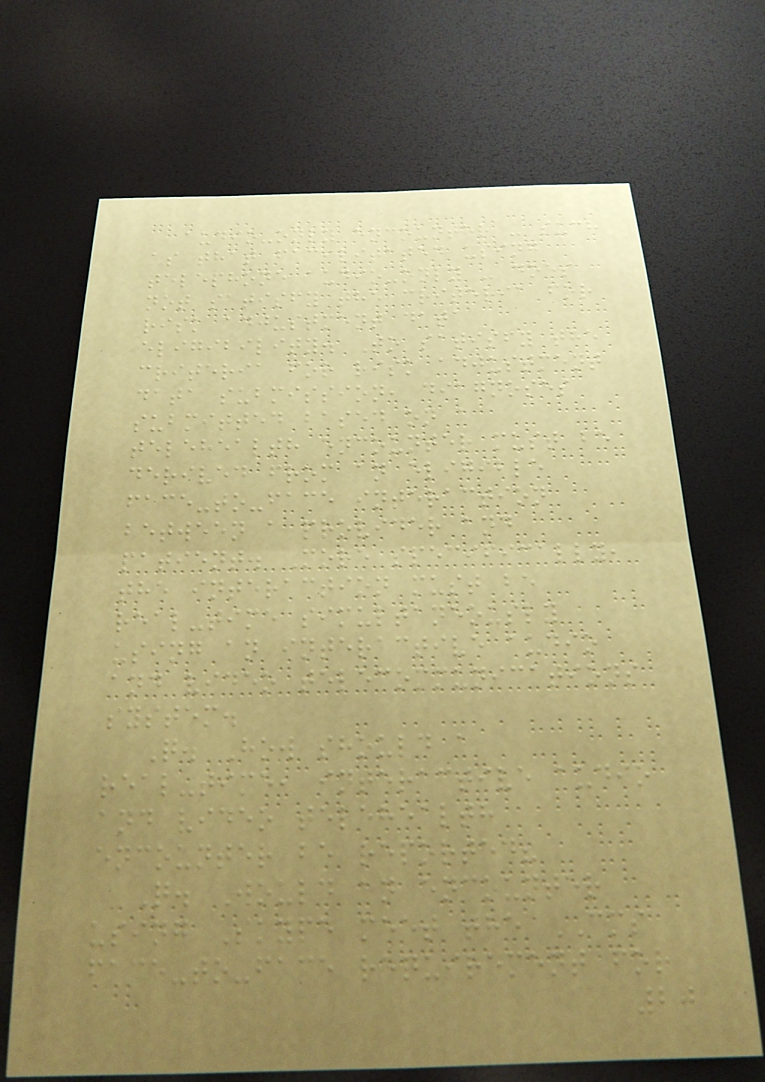audio-only encounter - such
as that facilitated using
telephone audio-only - does
not satisfy the criteria for
risk adjustment data
eligibility. To satisfy the
criteria for risk adjustment
data submission, diagnoses
submitted based on a
telehealth encounter must be
derived from an eligible
face-to-face interaction
between a provider and
patient. More specifically,
the interaction must be
real-time simultaneously
using an interactive audio
and video telecommunications
system.
Q. How should a
real-time, interactive audio
and video telehealth
encounter be reported?
Q. Would an encounter
using Skype meet the CMS
face-to-face requirement for
20
